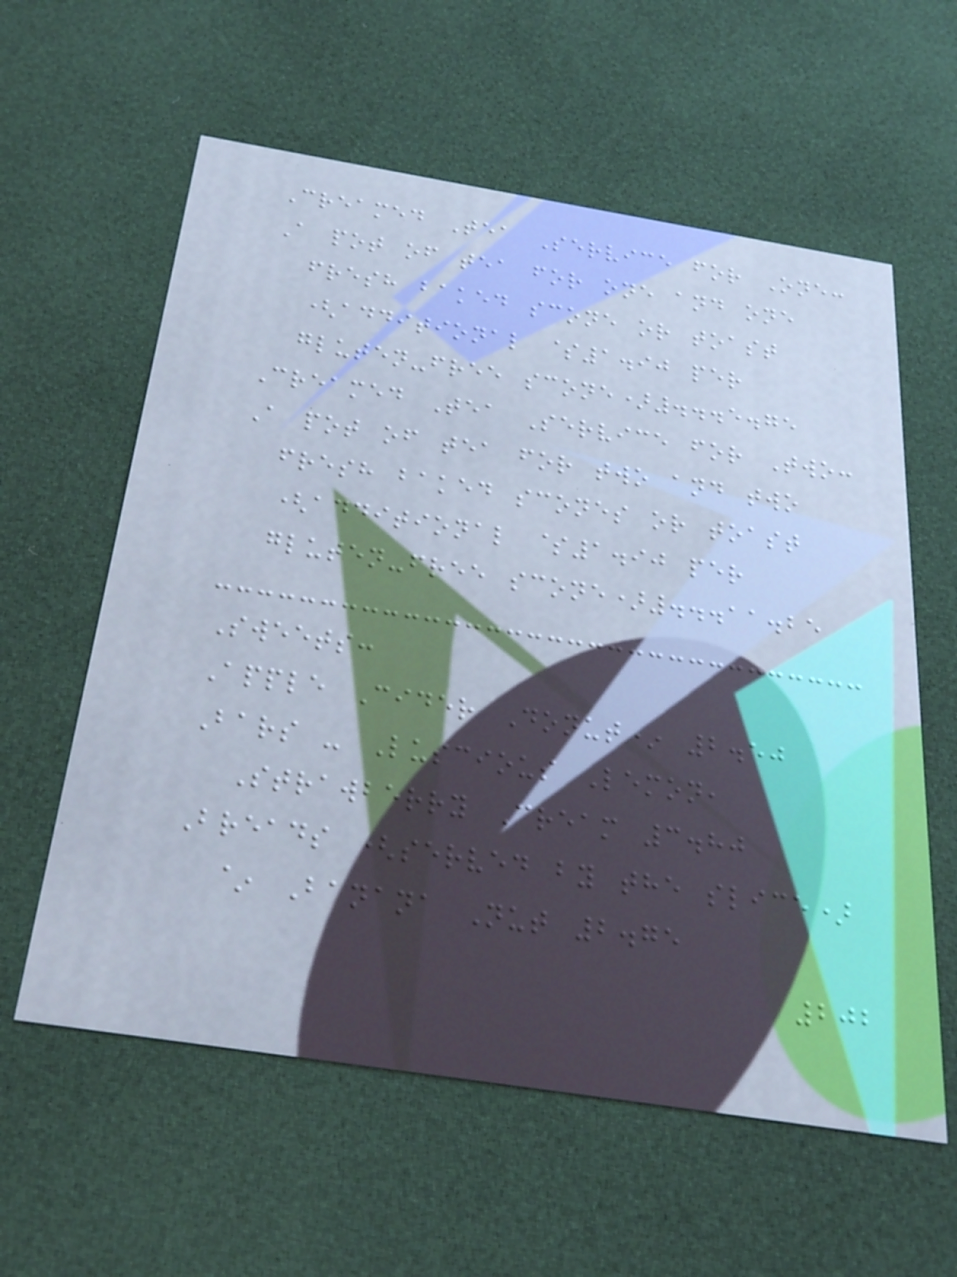Creamed Tea Service for One:
A pot of tea for one and one
fresh baked scone or toast
(additional $1.90 per
gluten-free scone)...5.75
Creamed Tea Service for Two:
A pot of tea for two and two
fresh baked scones or toast
(additional $1.90 per
gluten-free scone)...11.25
Sweets:
Apple Cider Donut* 2.50
Bars - Luscious Lemon,
Strawberry Cream 3.80
Breads (served by the slice)
~ Banana Nut 2.75
202
